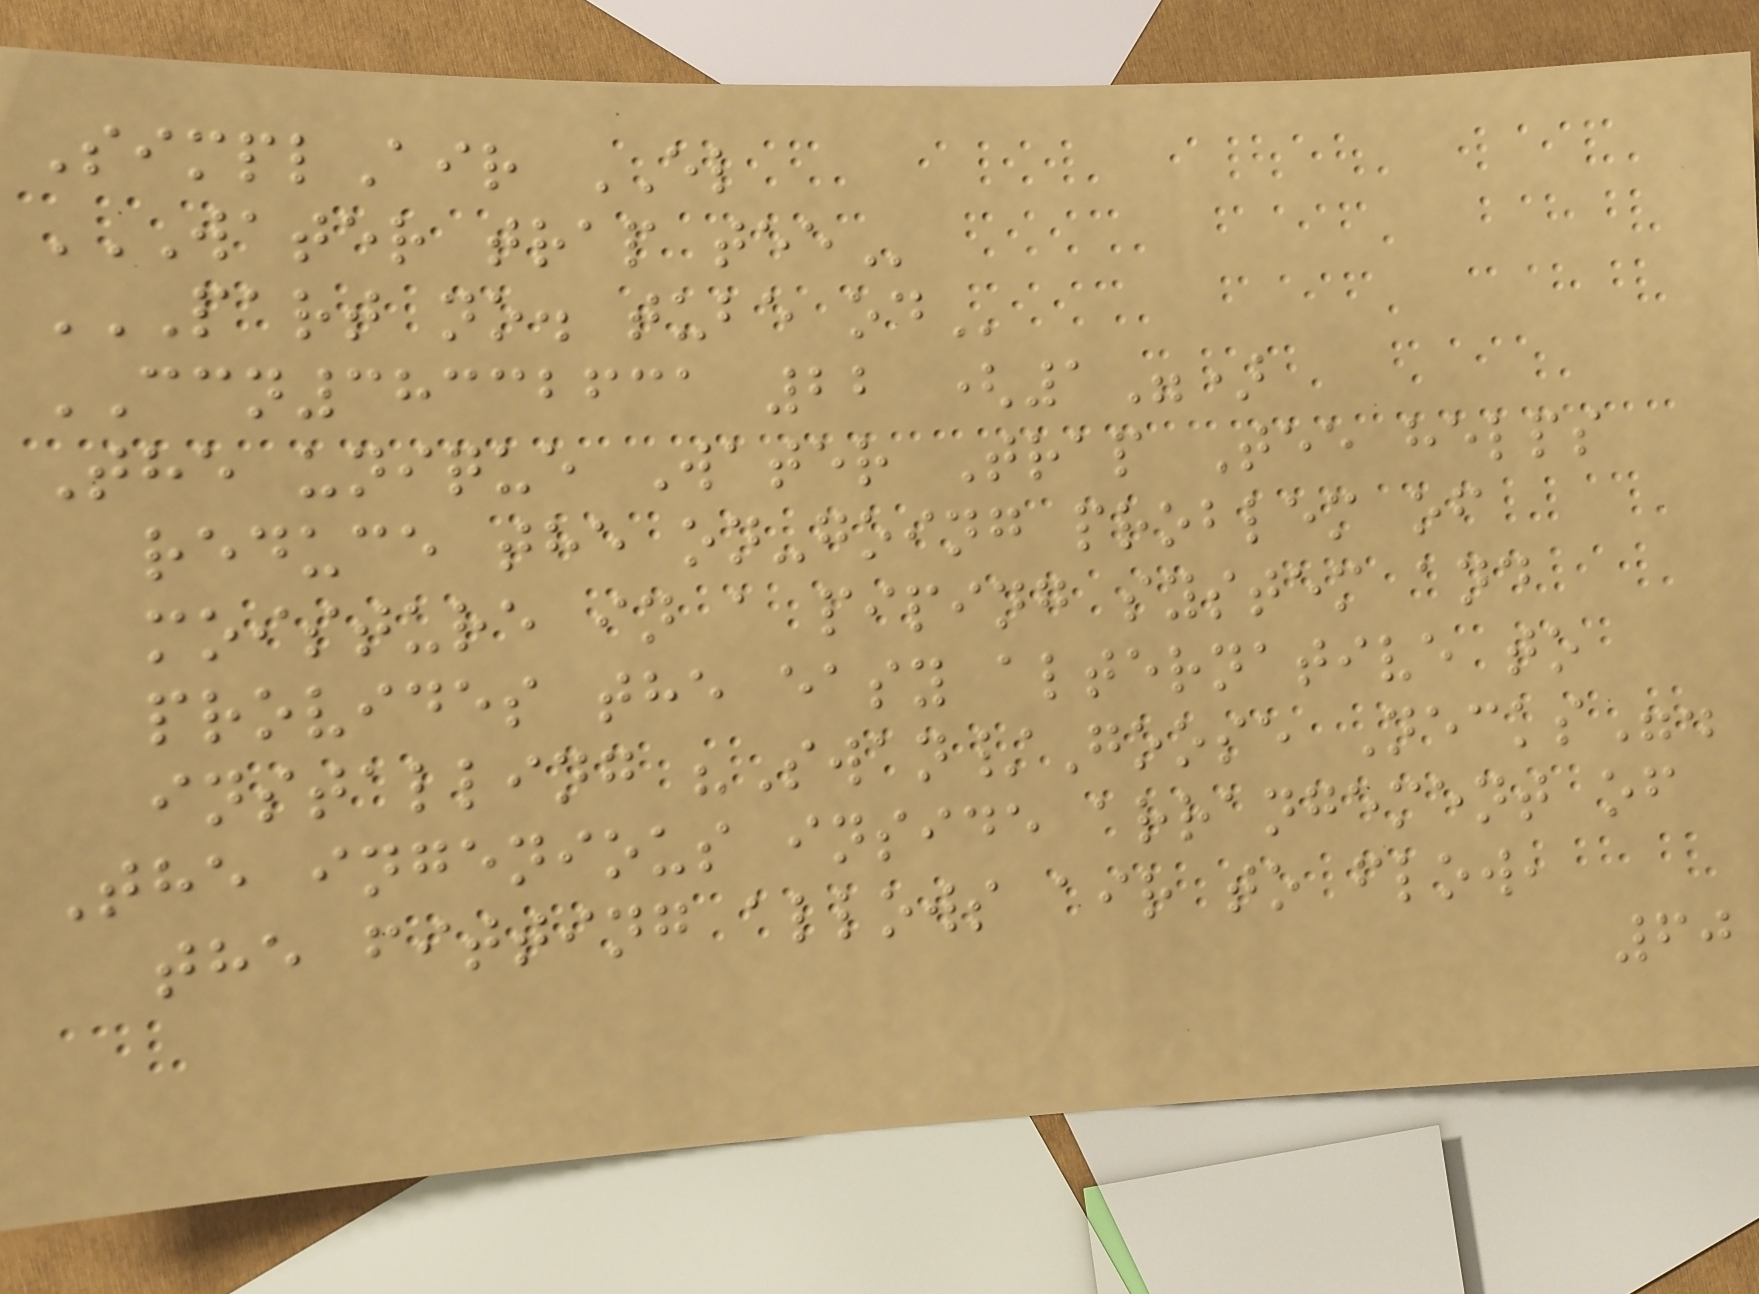SimplAir EL
WATER TRAP TEE
PART NO. TUBE OD
CCN38332631 22 (1")
The unique Water Trap Tee helps
reduce the on-going problem of
moisture in a piping system and
provides the easy alternative to
installing "Swan/Goose Necks".
The ingenious inside arrangement of
the fitting allows air to flow,
60
